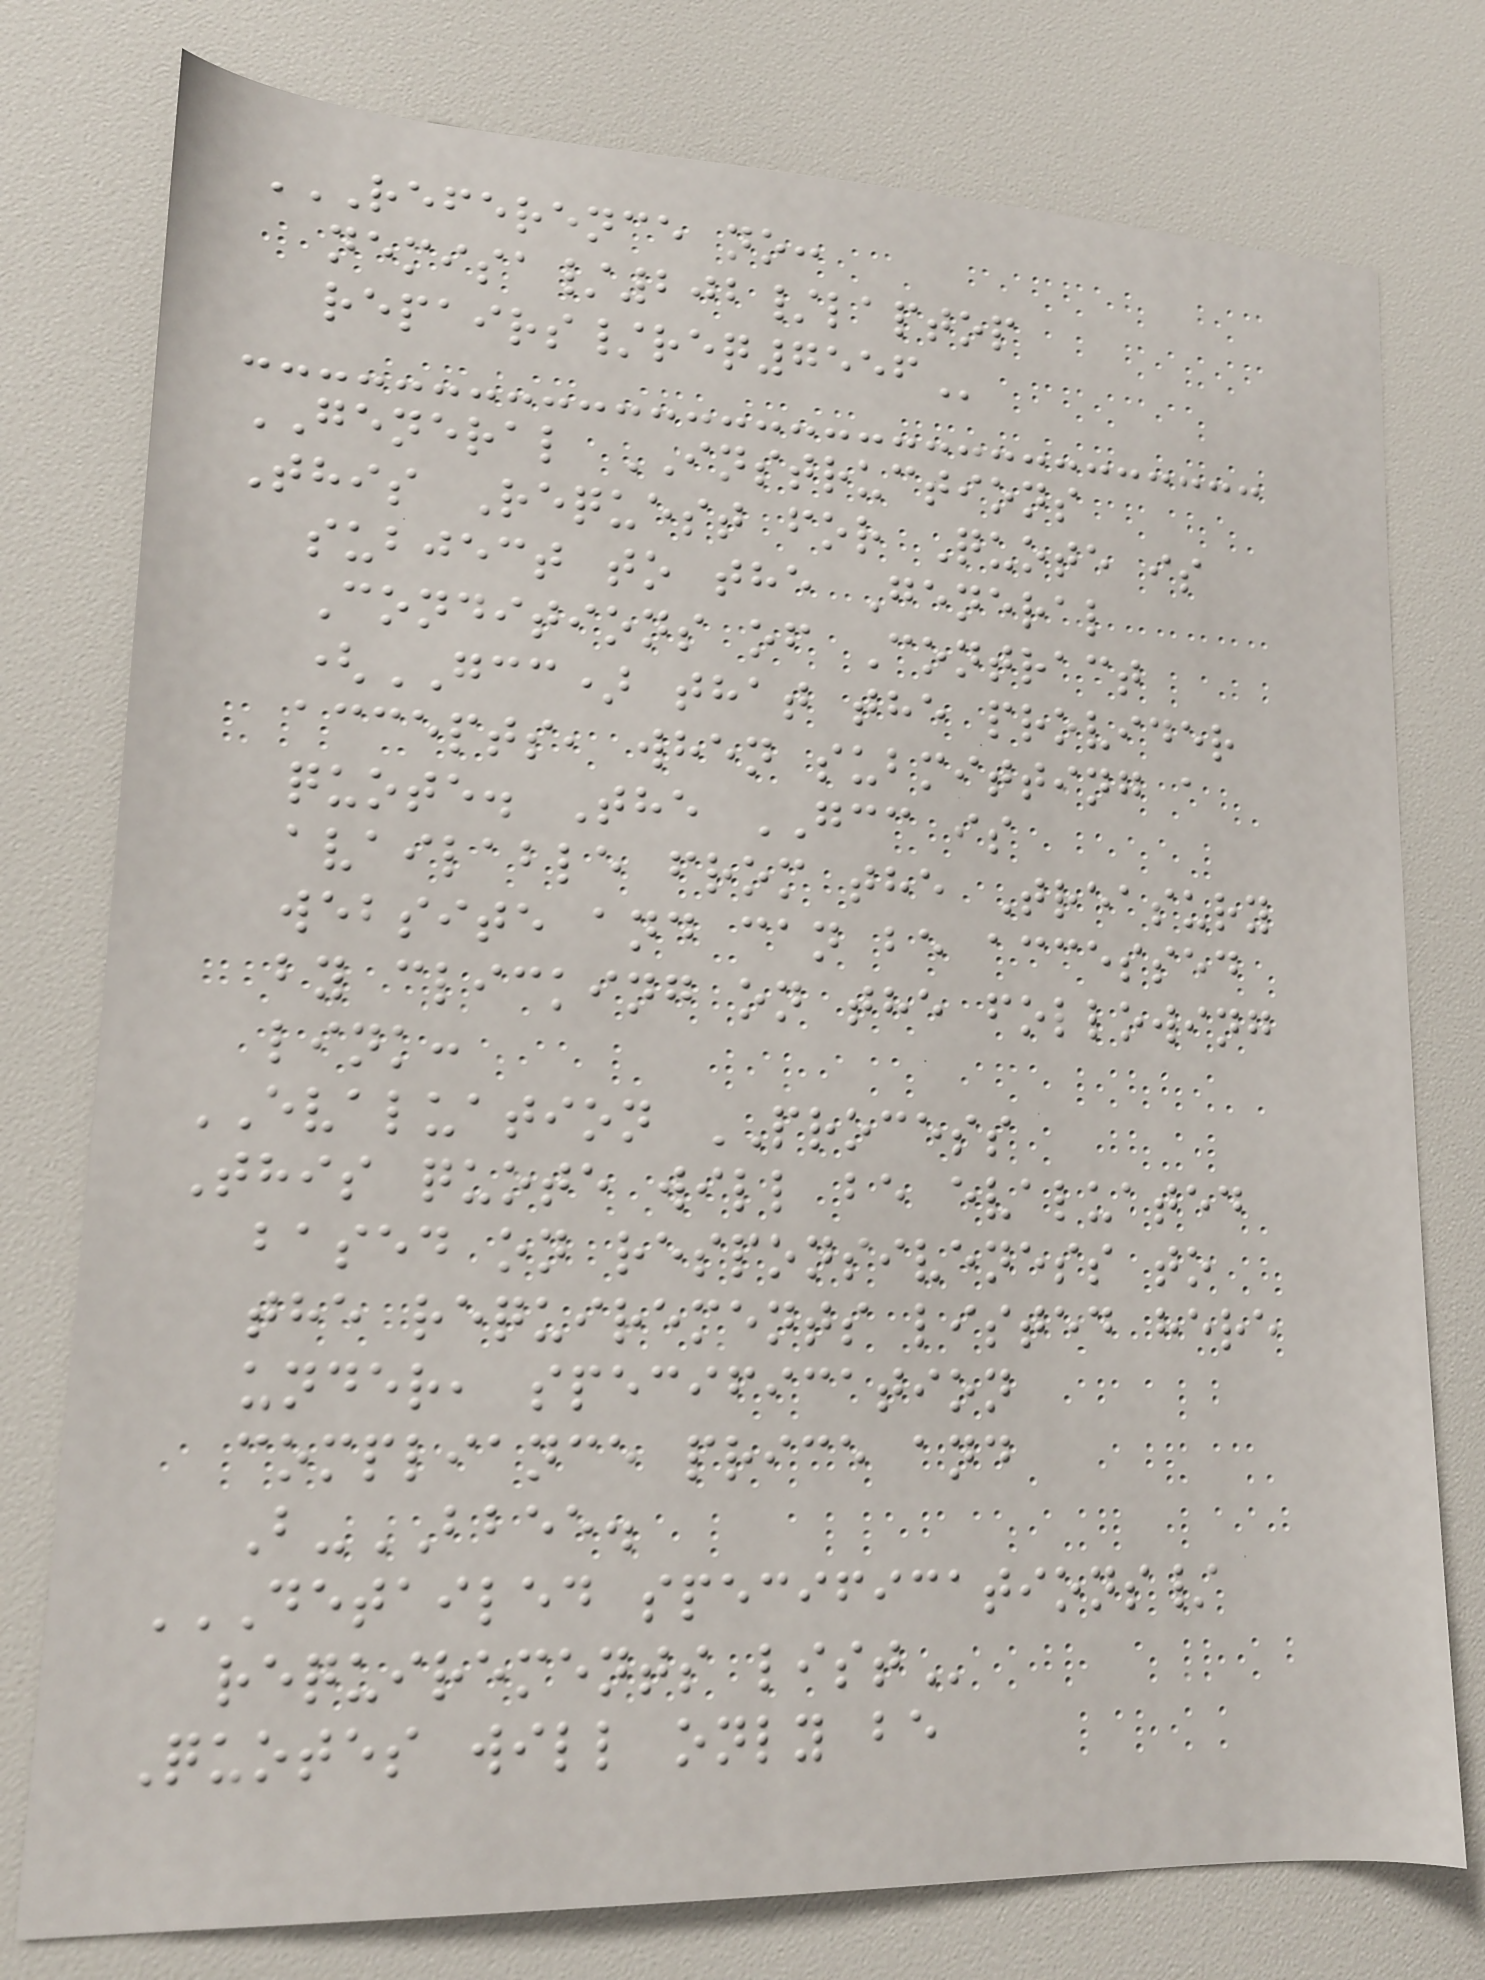REFERENCE NO:
NEMISA/202/LAPTOP
REPAIRS/REQ7556
GENERAL INSTRUCTIONS
This Request for Quote is
subject to the General
Conditions of Contract
(GCC) that the provider
accepts, when submitting a
quote. The GCC is
available from the Treasury
website and can be accessed
by clicking on the following
link:
EVALUATION PROCESS
This quote will be evaluated
based on responsiveness to
the requirements listed here
under, specification
compliance price and
B-BBEE.
DETAILED SPECIFICATIONS/
REQUIREMENTS LIST
Quotes will only be
